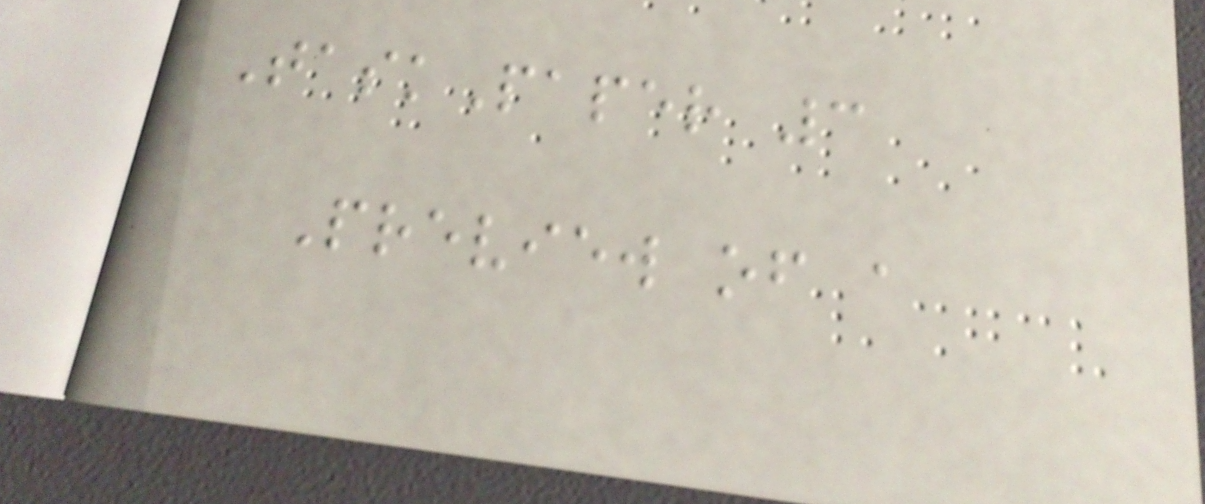TaskPaper 3
Preview of a
